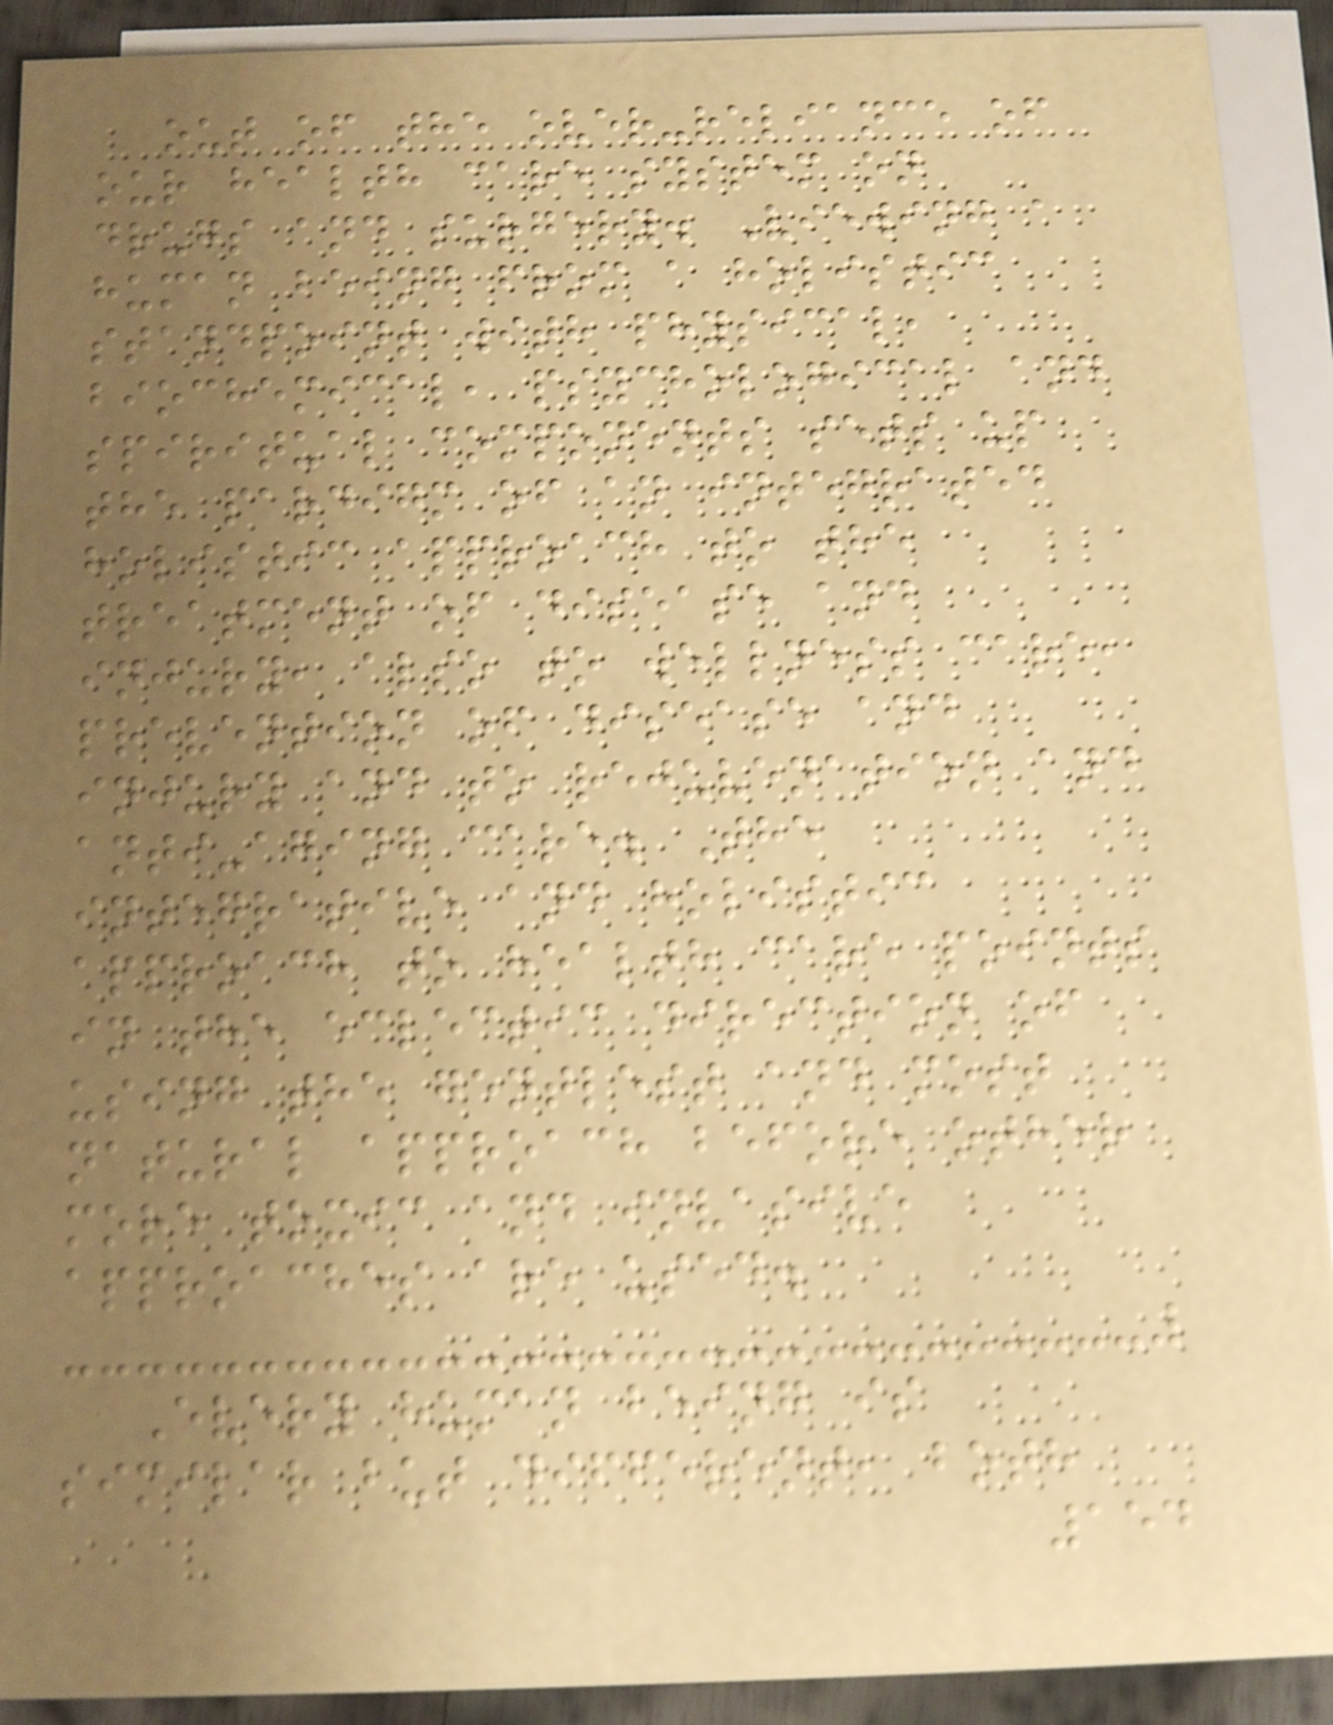out of the over-reliance of
our health care system on
drugs and surgery. Viewing a
human being from a holistic
standpoint with physical,
biochemical, psychological and
spiritual components sets up
the pardigm of an integrated
holistic approach to the
treatment of disease and
injury, also to wellness care,
prevention of disease and
injury and to rejuvenation and
anti-aging care. The
integrative and holistic
approach to health care points
in the eclectic direction of
using the gentlest and most
natural approach before other
more toxic and invasive
approaches are used.
Every human being is
similar but different, both
154
